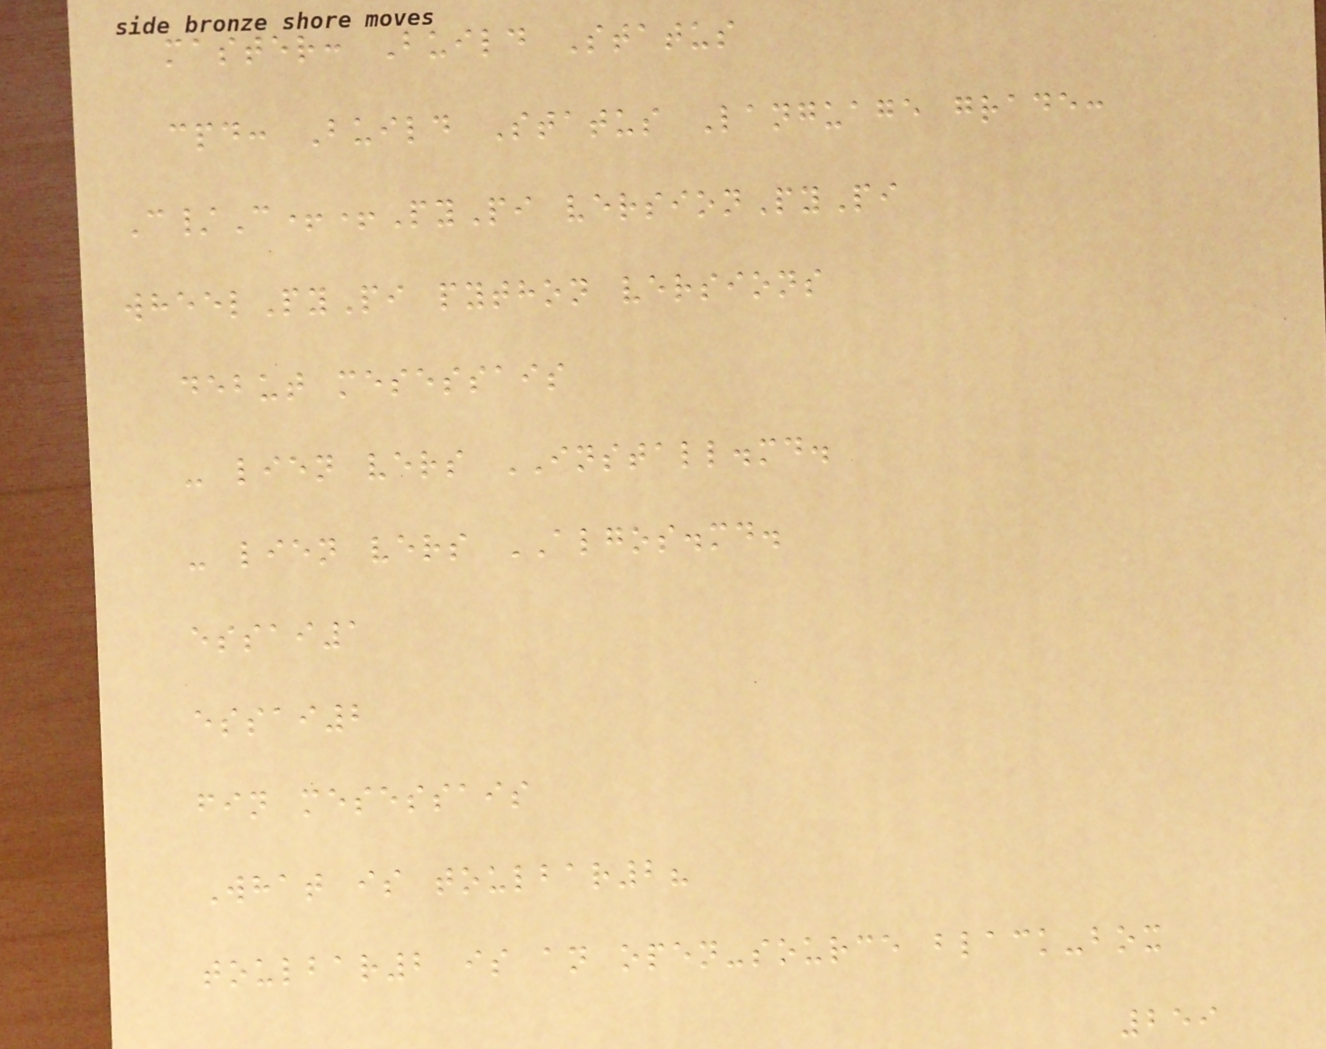master: Build Status
cpd: Build Status Language grade:
C/C++PyPi versionPyPi
wheelPyPi python versions
debut mesessais
- lien vers INSTALL.md.
- lien vers ALGOS.md.
essai1
essai2
fin mesessais
What is toulbar2?
toulbar2 is an open-source black-box
259
